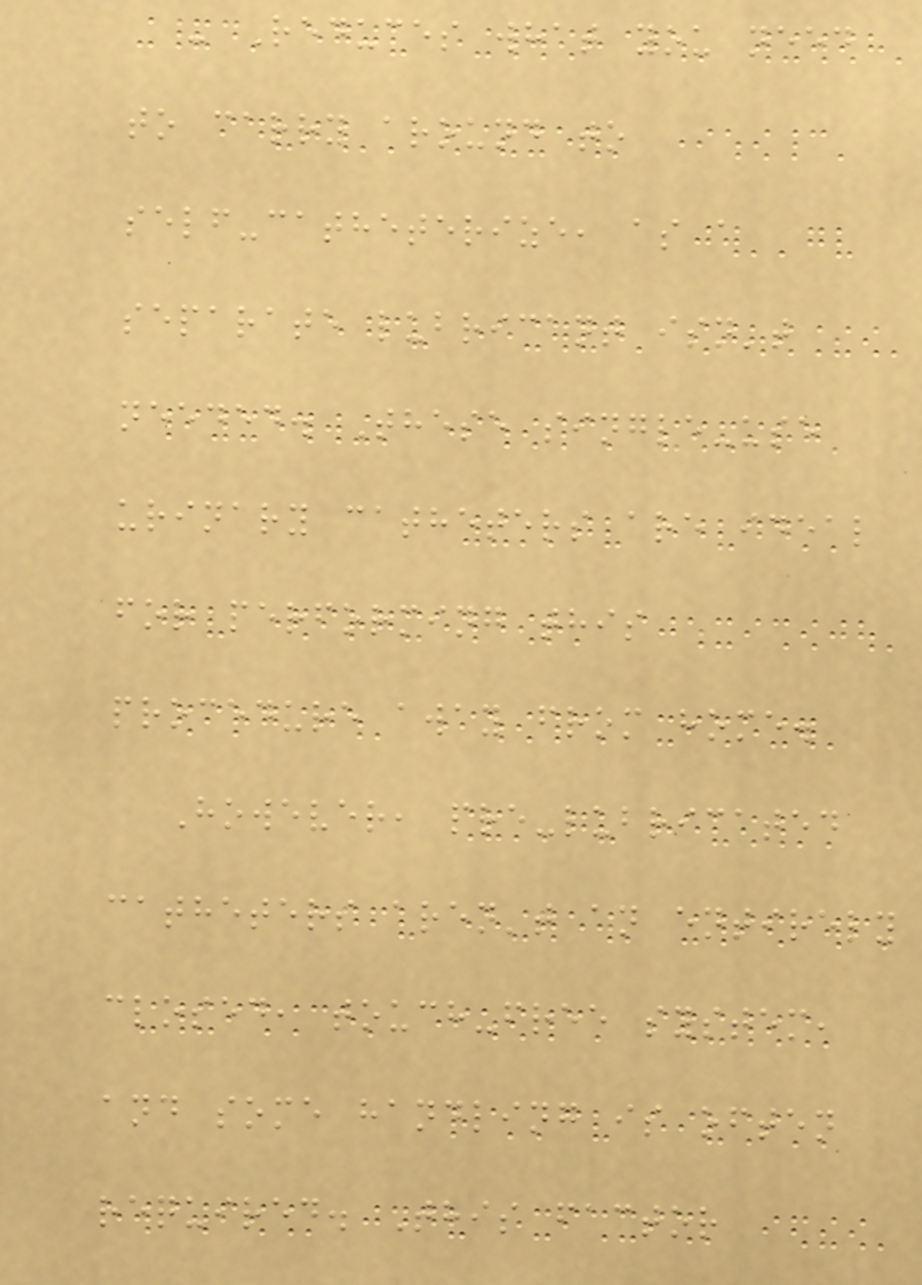- Reduces what you need
to carry around to
self-catheterize, as a
separate lubricant isn't
needed. These single-use
urinary catheters are ideal
for performing this
procedure away from home.
However, pre-lubricated
catheters aren't an entirely
closed, touch-free system,
and some handling is often
required. This factor
